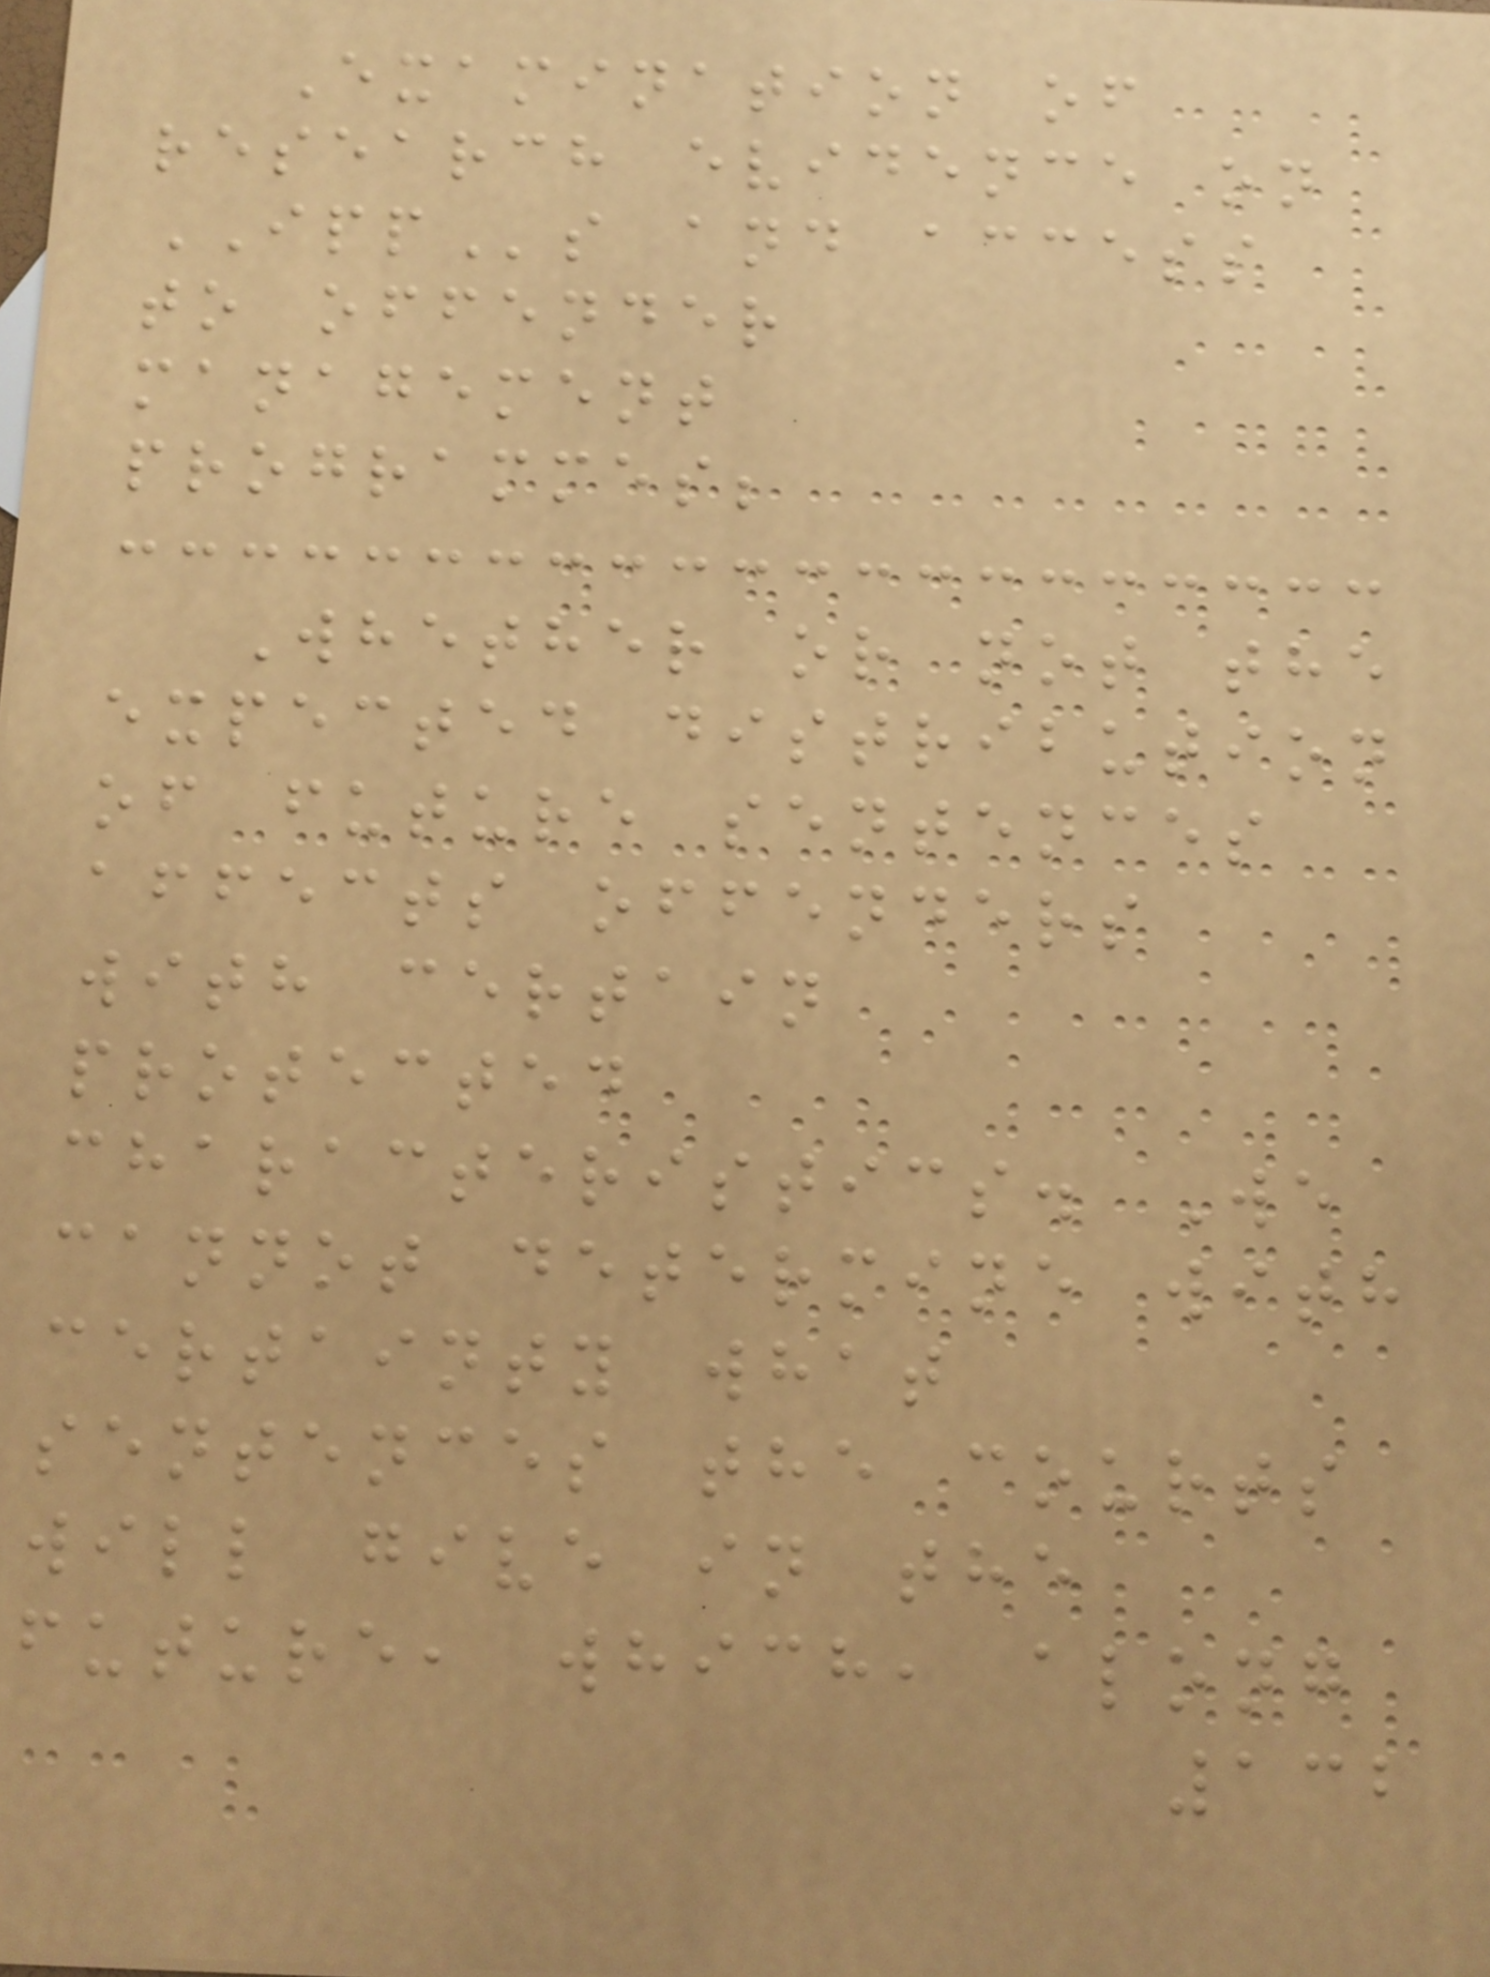Examination of
research evidence on
IPPs and access
to offender
management
programmes;
Whether or not the
expected distribution
of future sentences
affects offenders
with certain
protected
characteristics. We
cannot determine with
certainty what
sentences the courts
will give in the
future, which, along
132
